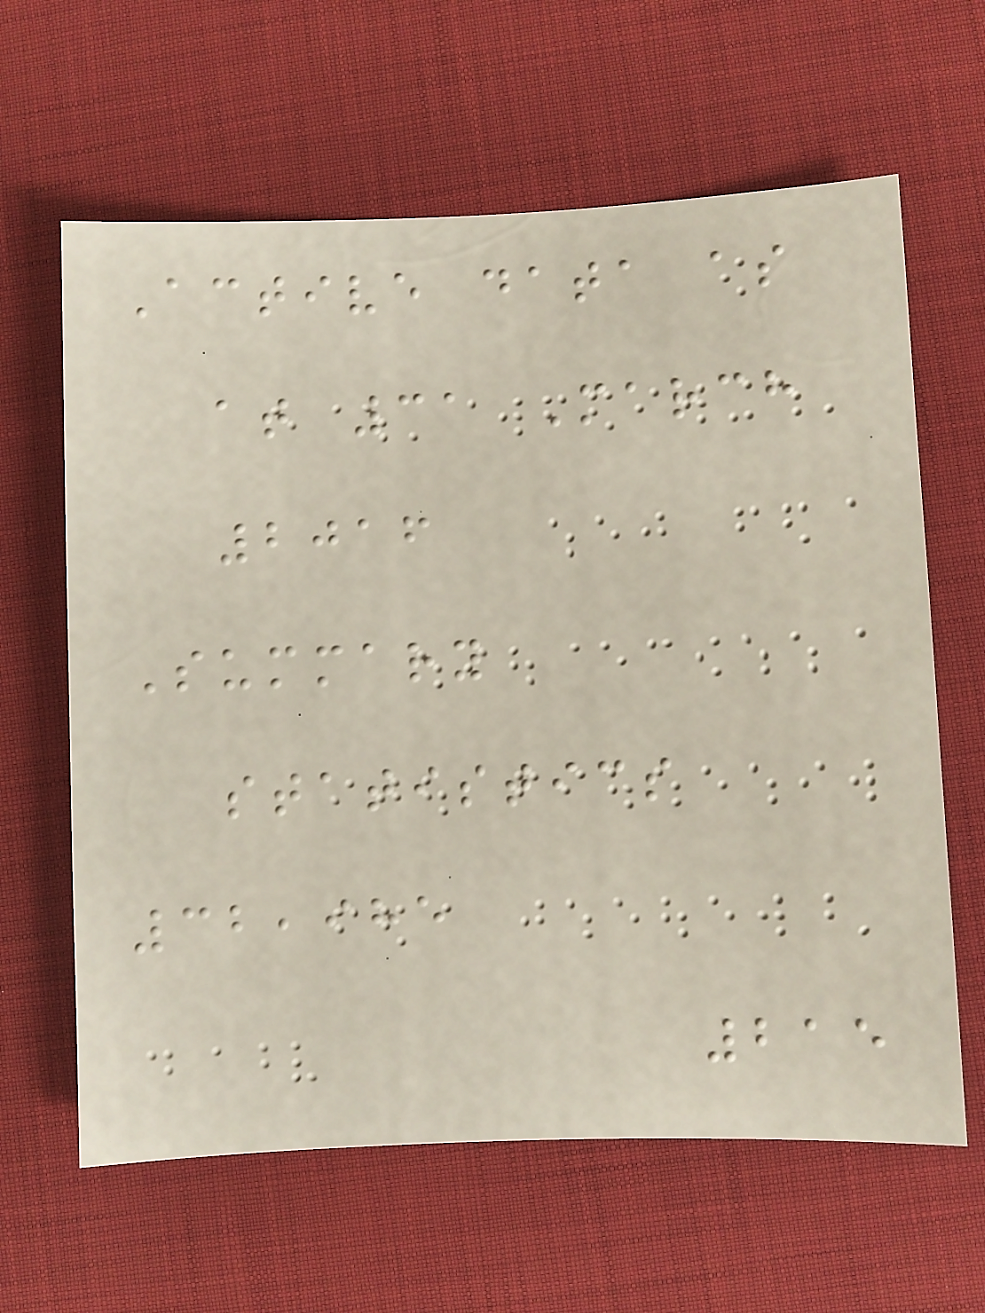Active data as
at 31 March
2016
Summary
statistics
32,985
215
